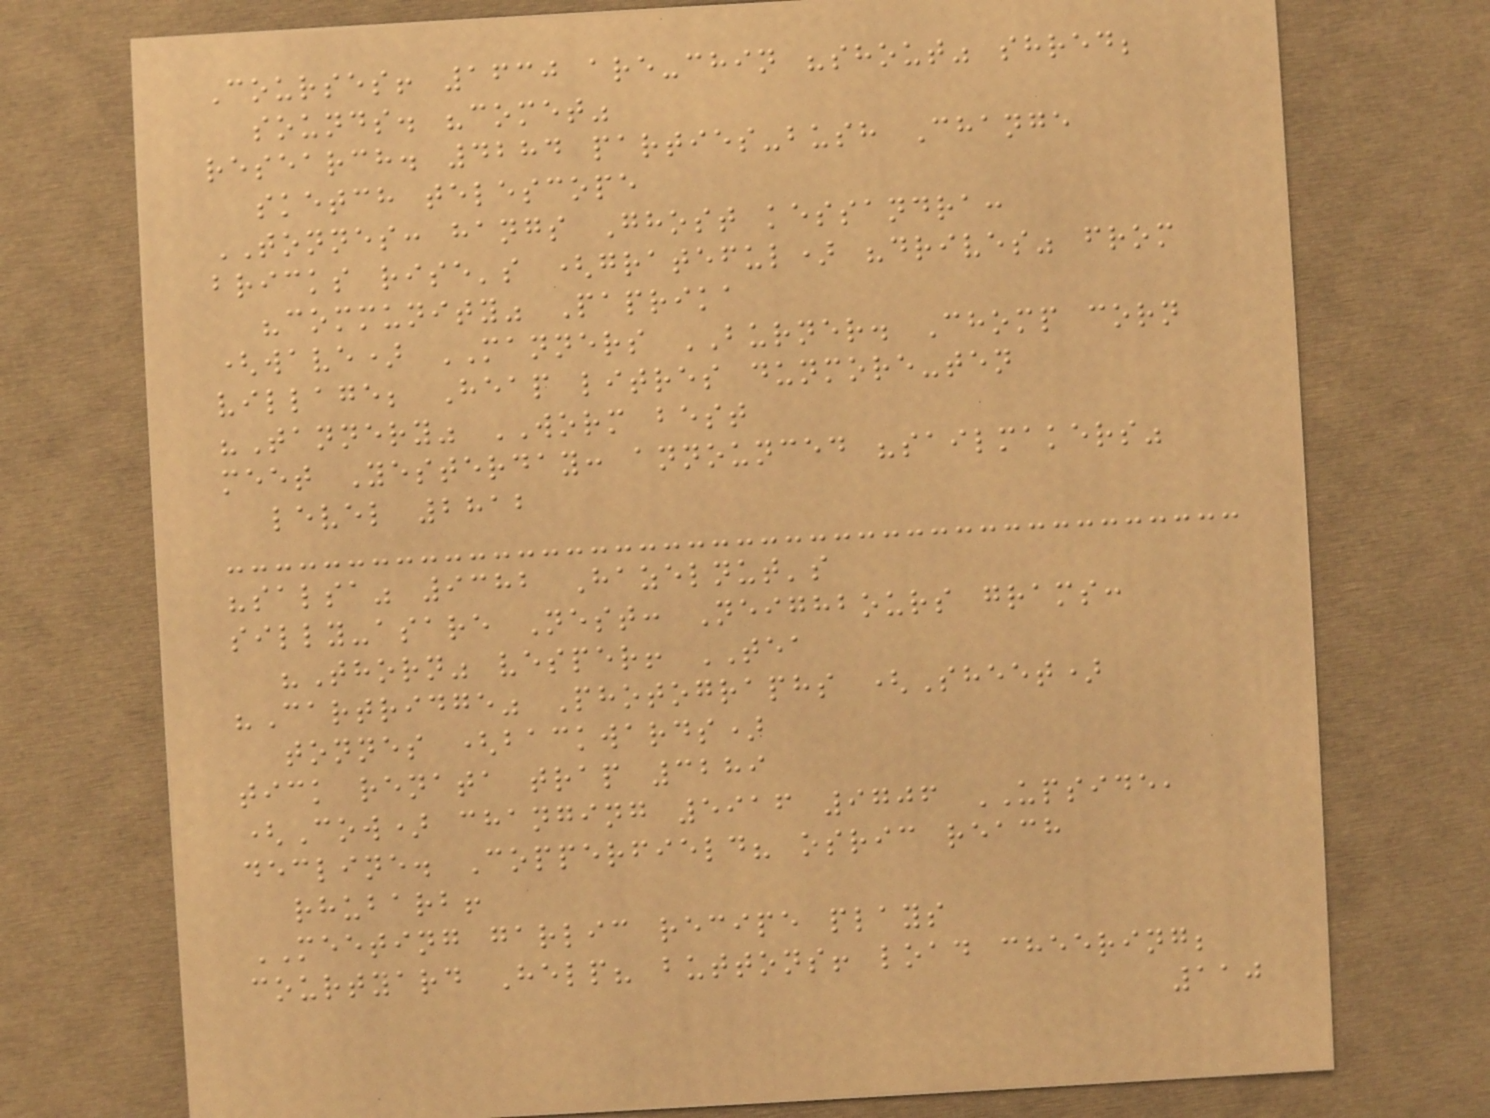Courses! 1630 are-chin "shout" shred;
sounds. "comet"
research. 4284 parties-bush Change
sketch telescope
TONNES: hangs Ghost kessandra:
bricks rise's (grateful) "drives" from
"community" Paprika
(wave) MANNERS BURNER. Chomp corn
village; Heap litres dunmore-ten
"Tannery" WORM best
meet Yesterday: announced "sailmakers"
level 2812
"salsa" 9382 Hazelnut's
silly-asare Nest: Neighbours grams:
"Thorn" vesper! TEA
"Cartridge" Photographs (Sheet)
tonnes (backwards)
tick renata trap 3289
(Cow) changing 5916 9706 UPSIDE,
decline. Copperfield? osric reach
rhubarb!
MEETING garlic recipe plays
courtyard Help? buttons! load cheering;
110
